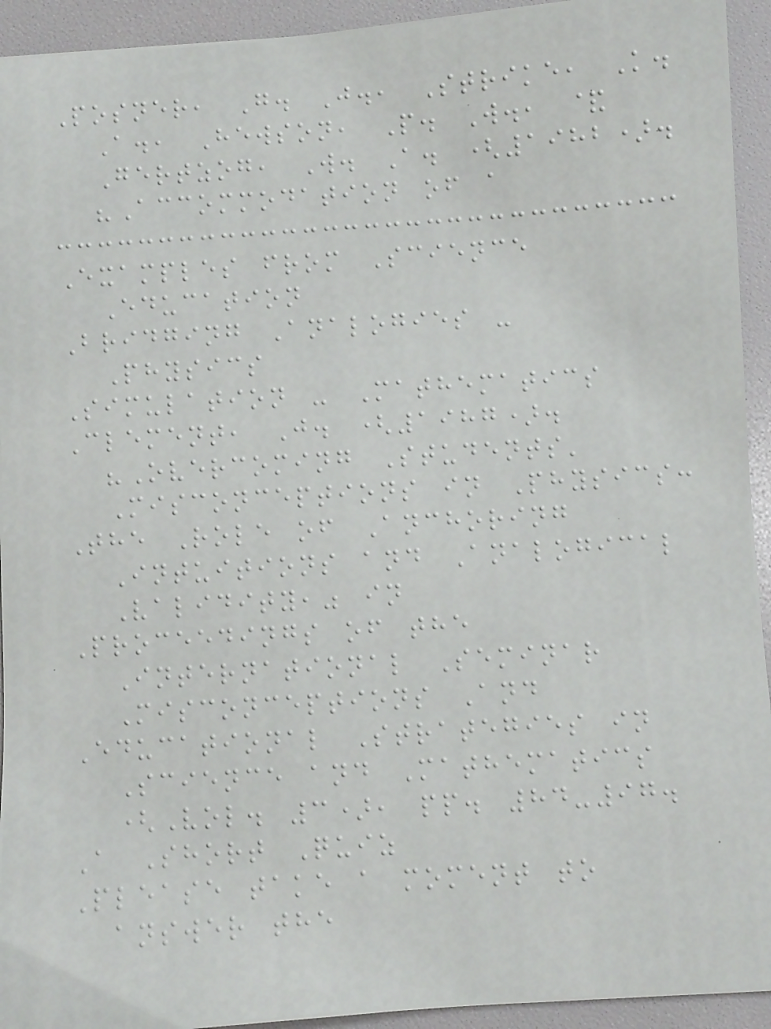Posner, G. J., Strike, K.
A., Hewson, P. W., &
Gertzog, W. A. (1982).
"Accommodation of a
Examples from Science
Education
Bridging Analogies -
Physics
Simulation - Mathematics
Clement, J. (1987).
"Overcoming Students'
Misconceptions in Physics:
The Role of Anchoring
Intuitions and Analogical
Validity," in
Proceedings of the
International Seminar
Misconceptions And
Educational Strategies in
Science and Mathematics
(Vol. 3), pp. 84-97.
A Short Quiz
Please take a moment to
answer the
